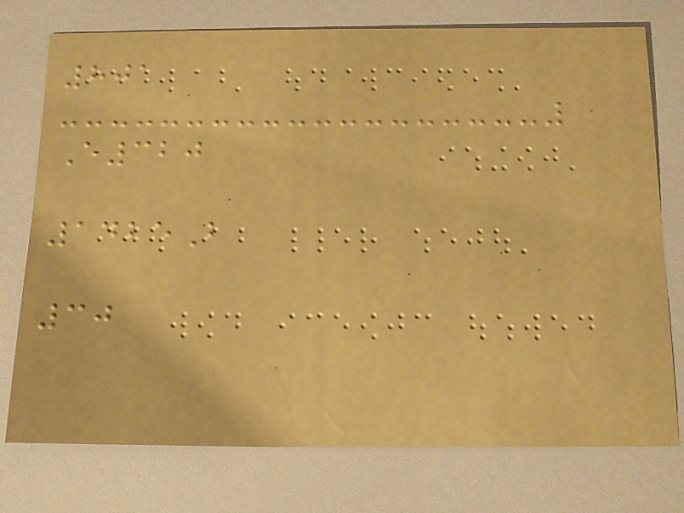801
E320
1425B
30
